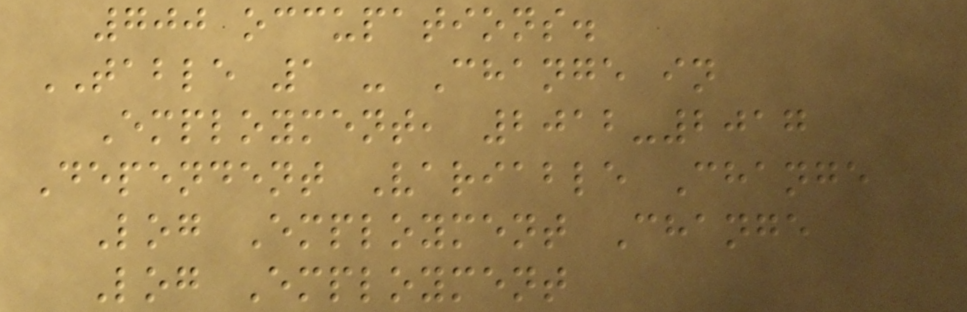700 occupations.
TABLE 1 - Change in
Employment, 2012-2017
Dependent Variable Change
Log Employment Change
Log Employment
